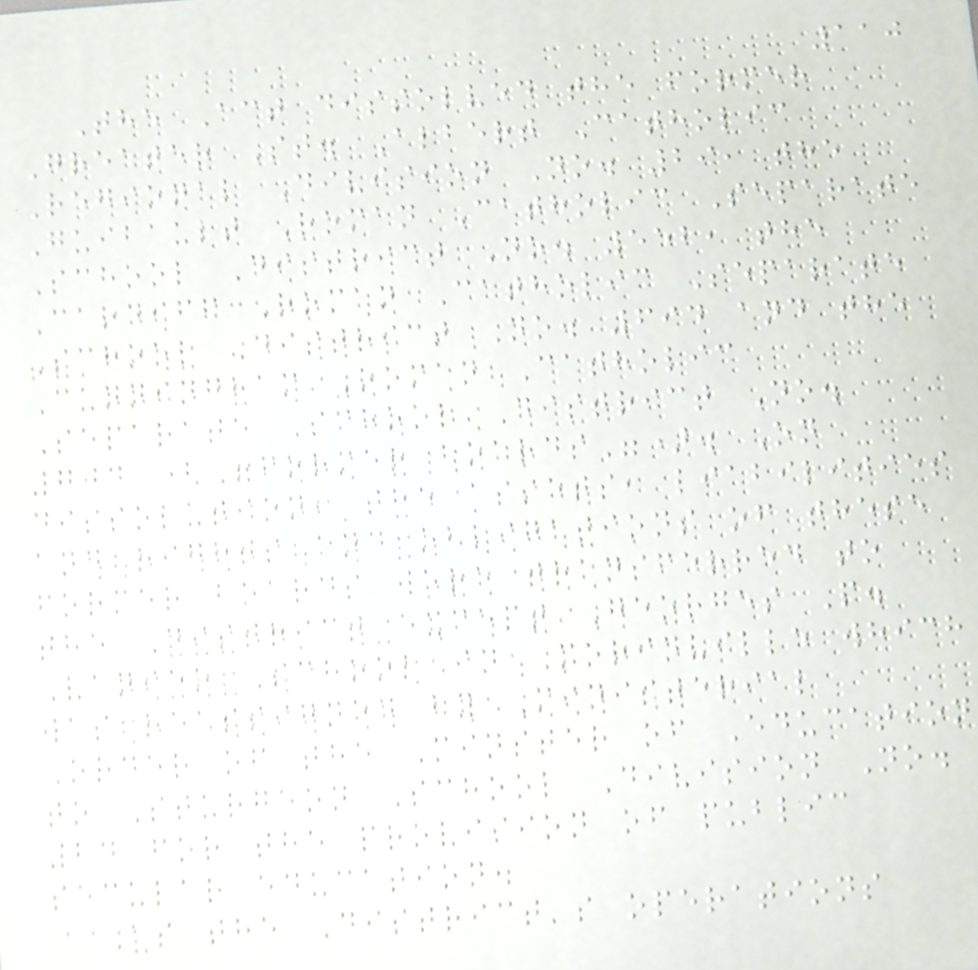110
The Act dissolved the former
Greater St. Albert Catholic
Regional Division No. 29, the
Guibault Roman Catholic Separate
School District No. 552, the
Cardiff Roman Catholic Separate
School District No. 694 and the
Cunningham Roman Catholic
Separate School District No.
704 ("former boards"). On
dissolution, the assets, liabilities
and rights and obligations of these
former boards were transferred to
the District except Georges P.
Vanier School in Morinville which
was reassigned by Ministerial
Order of the Minster of Education
to Sturgeon School Division No.
24 for the provision of public
secular education.
As the District's operations
